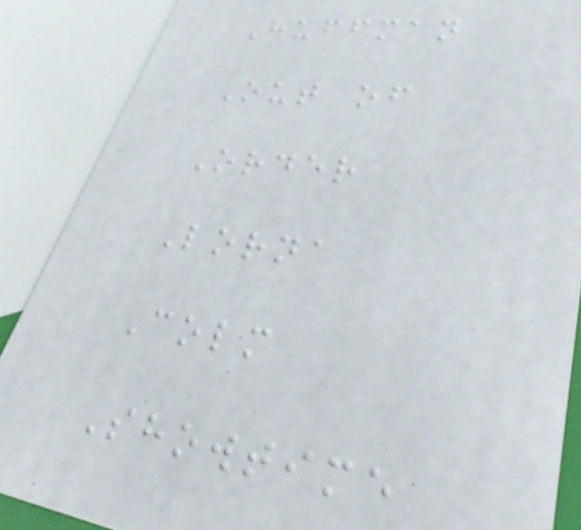Huffman
Out of
Order
Lorna
Colm
Showtime
